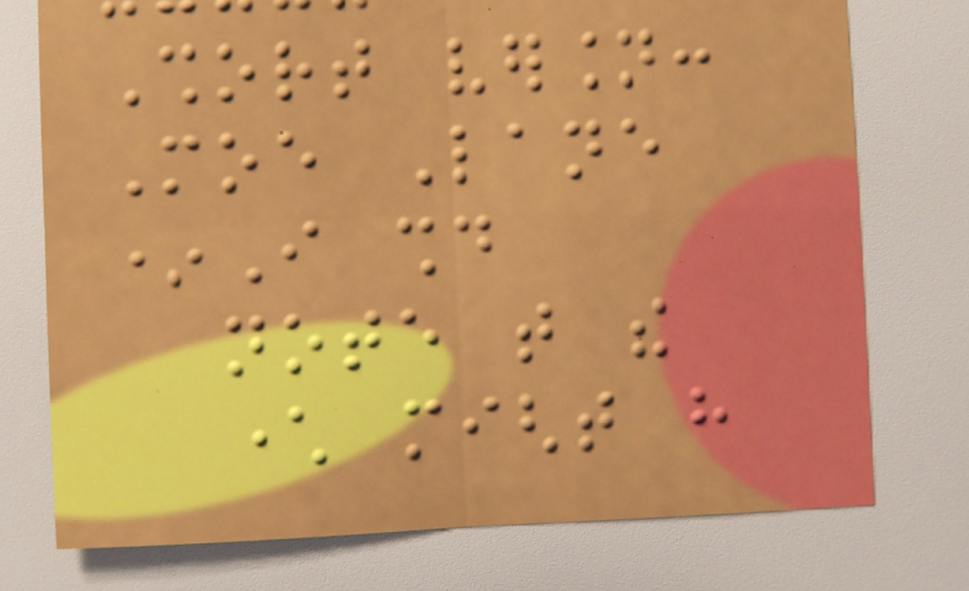Short version:
Moe Lane
*I should
note that the
character might have
